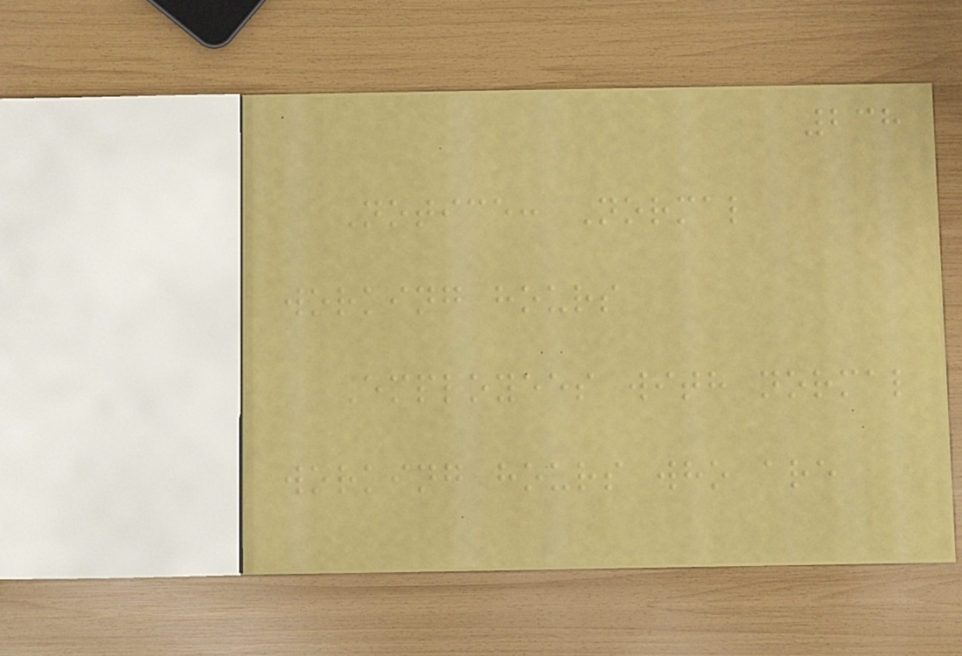238
Notice: Normal
working hours
Employees with normal
working hours who are
